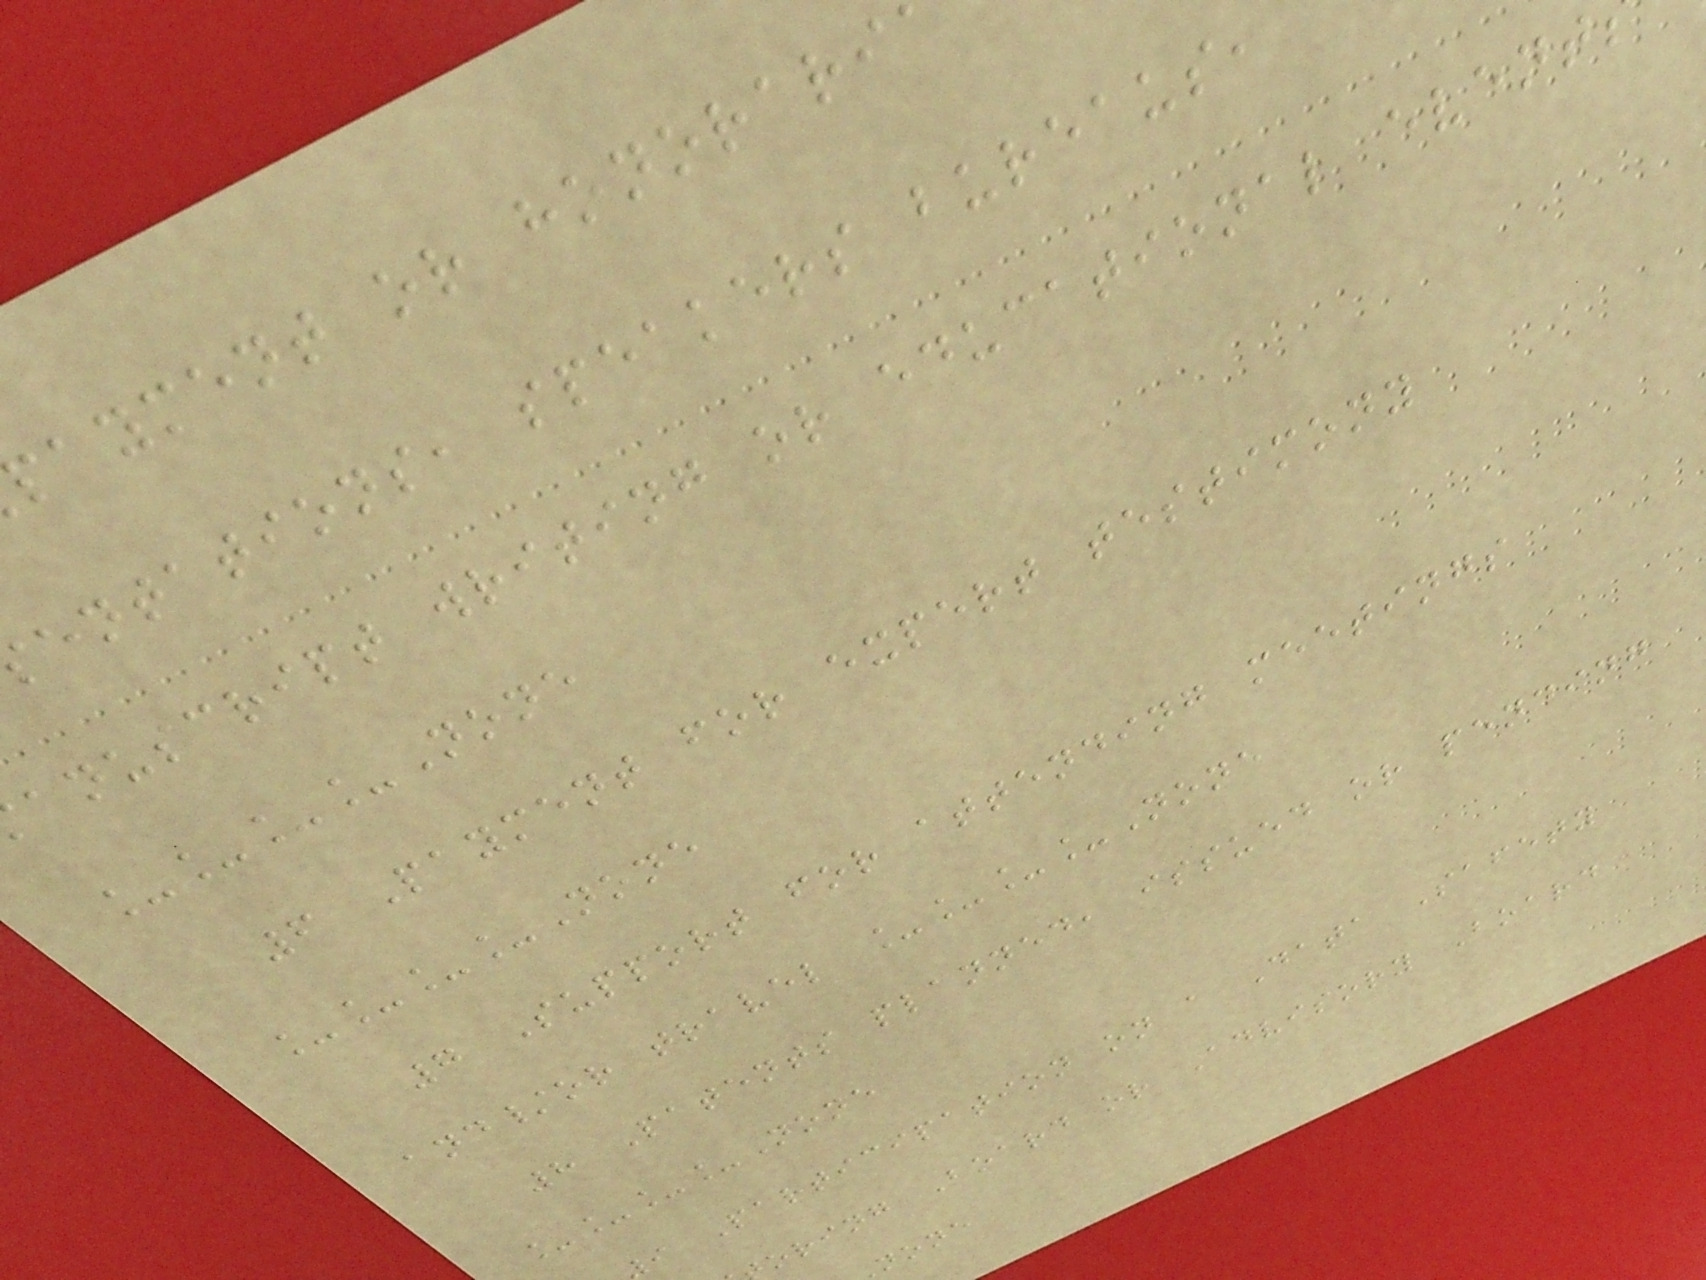payment or honorari
entations, speakers bureaus,
anuscript writing or educational event
____None
6 Payment for expert testimony
____None
7 Support for attending meetings
and/or travel ____None
8 Patents planned, issued or pending
____None
i Participation on a Data Safety
oring Board or Advisory Board
none
